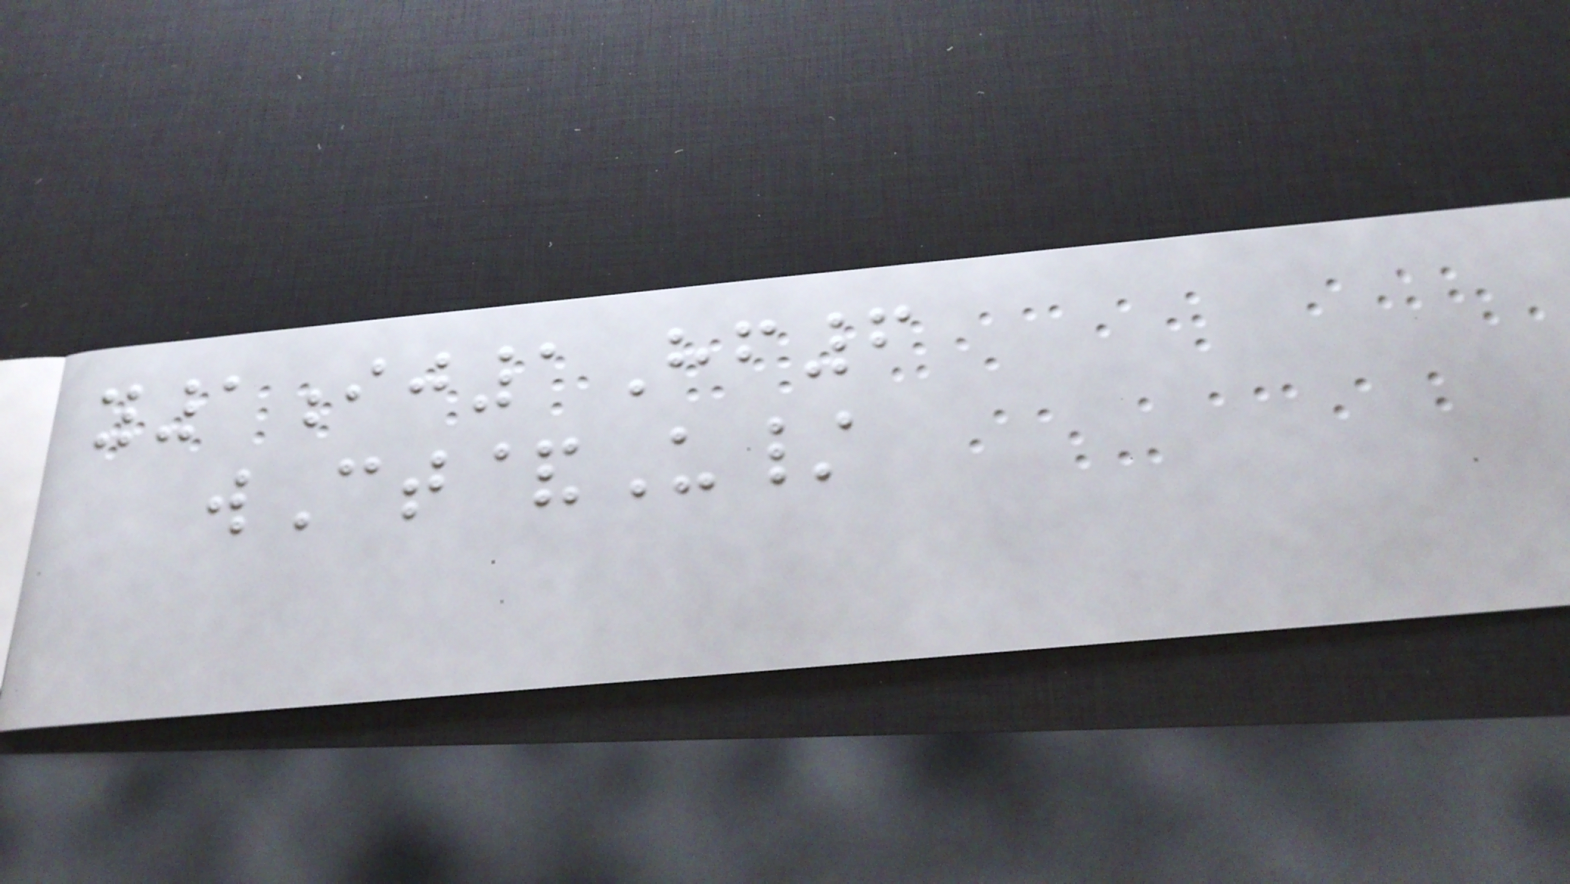y1ij1Hf6
wCt&U/
